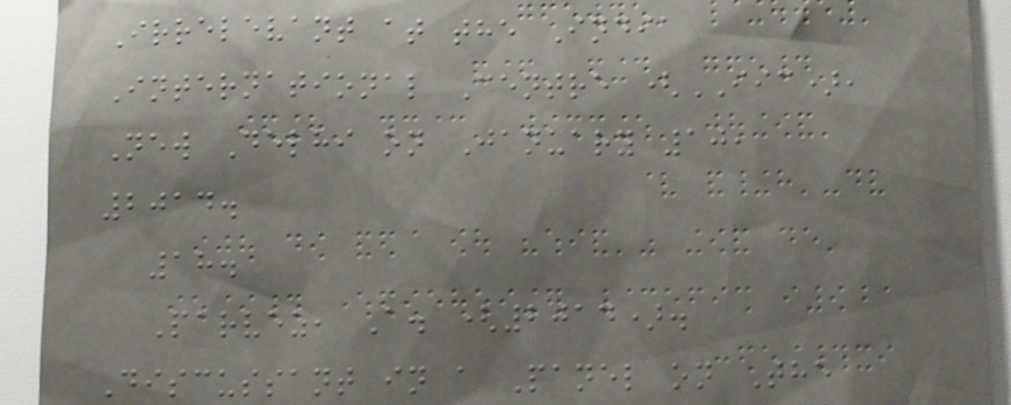Irrelevant at the India
International Centre (IIC),
New Delhi on January 10,
2014.
18.
Parvez, A. (2014).
Discussant in a Panel on The
